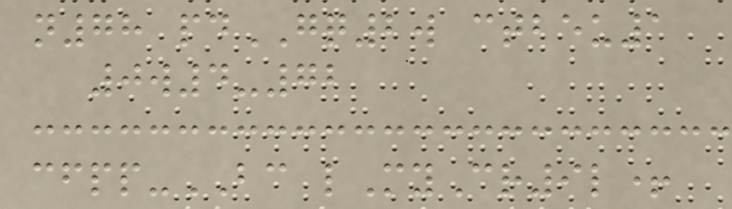n78 pdGQ2w ctbeu1
0w4-72
cfpp-BC lMyCr9l+
